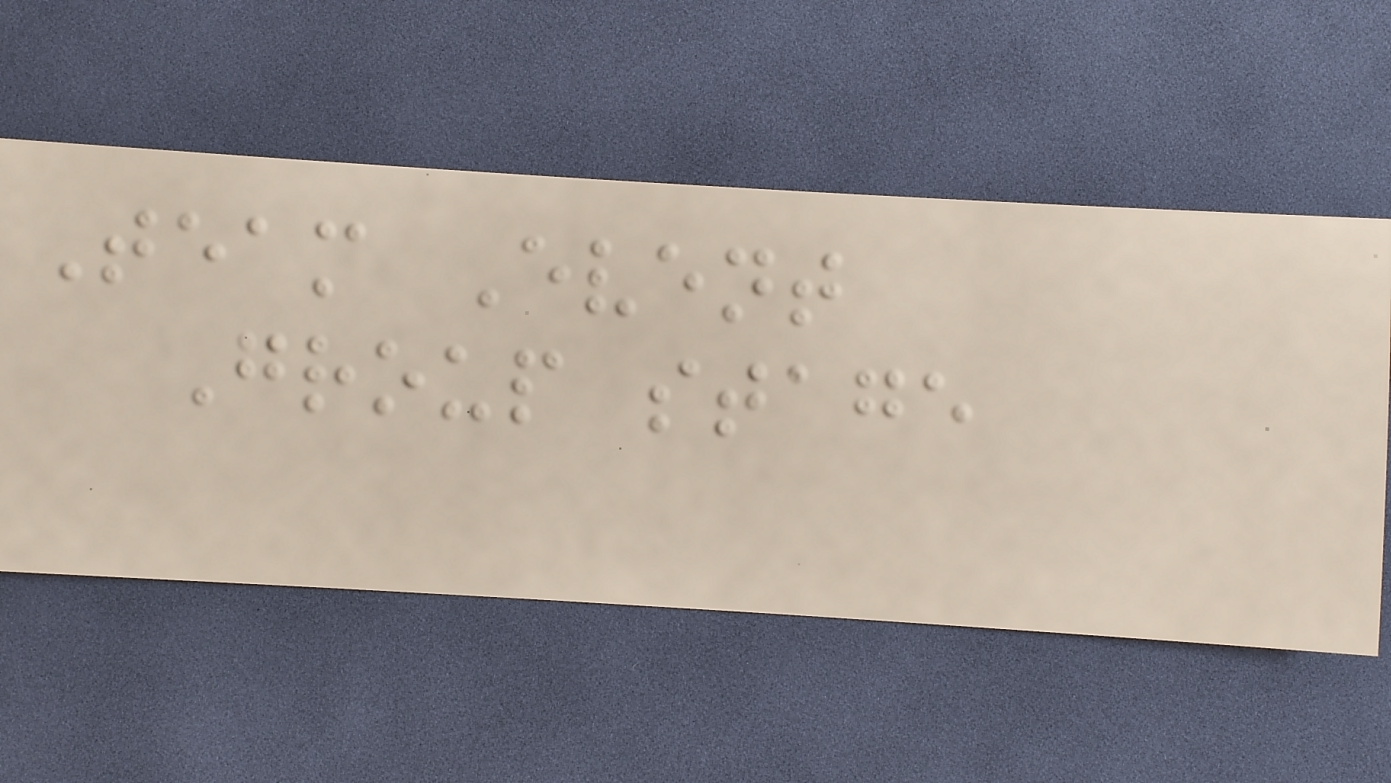Team Event
Group stage
